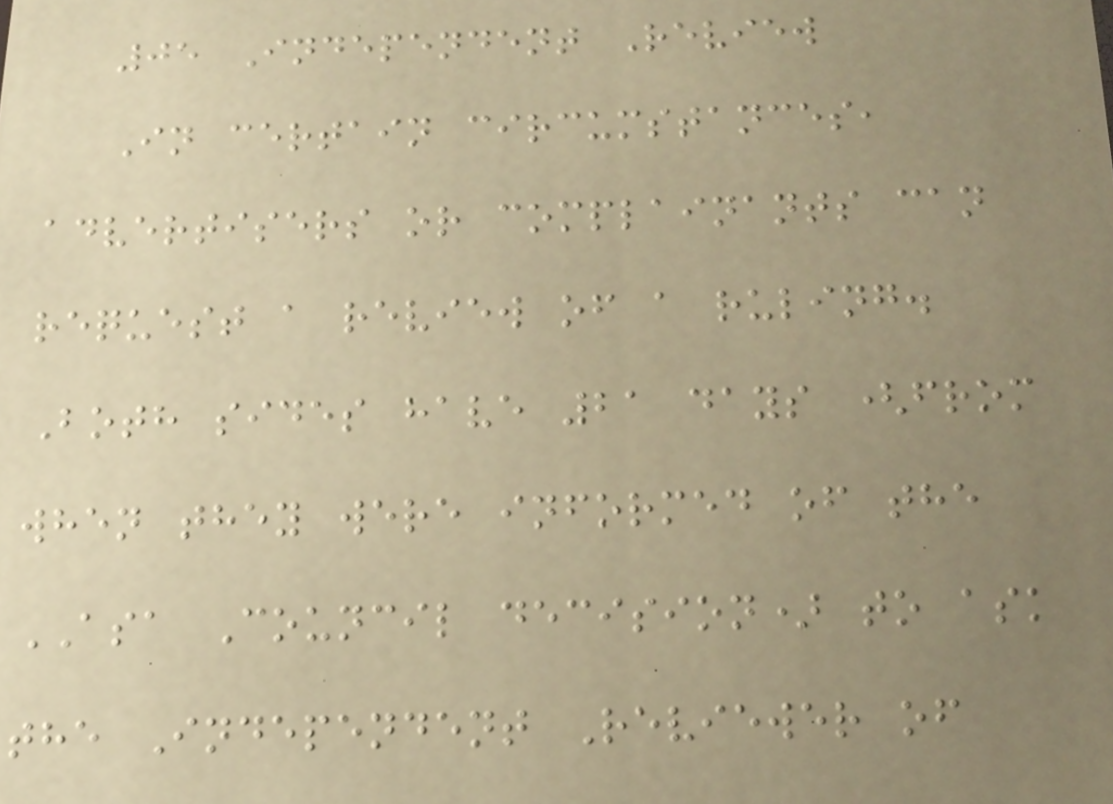05 Independent Review
In certain circumstances,
advertisers or complainants can
request a review of a ruling.
Both sides have 21 days (from
when they were informed of the
ASA Council decision) to ask
the Independent Reviewer of
